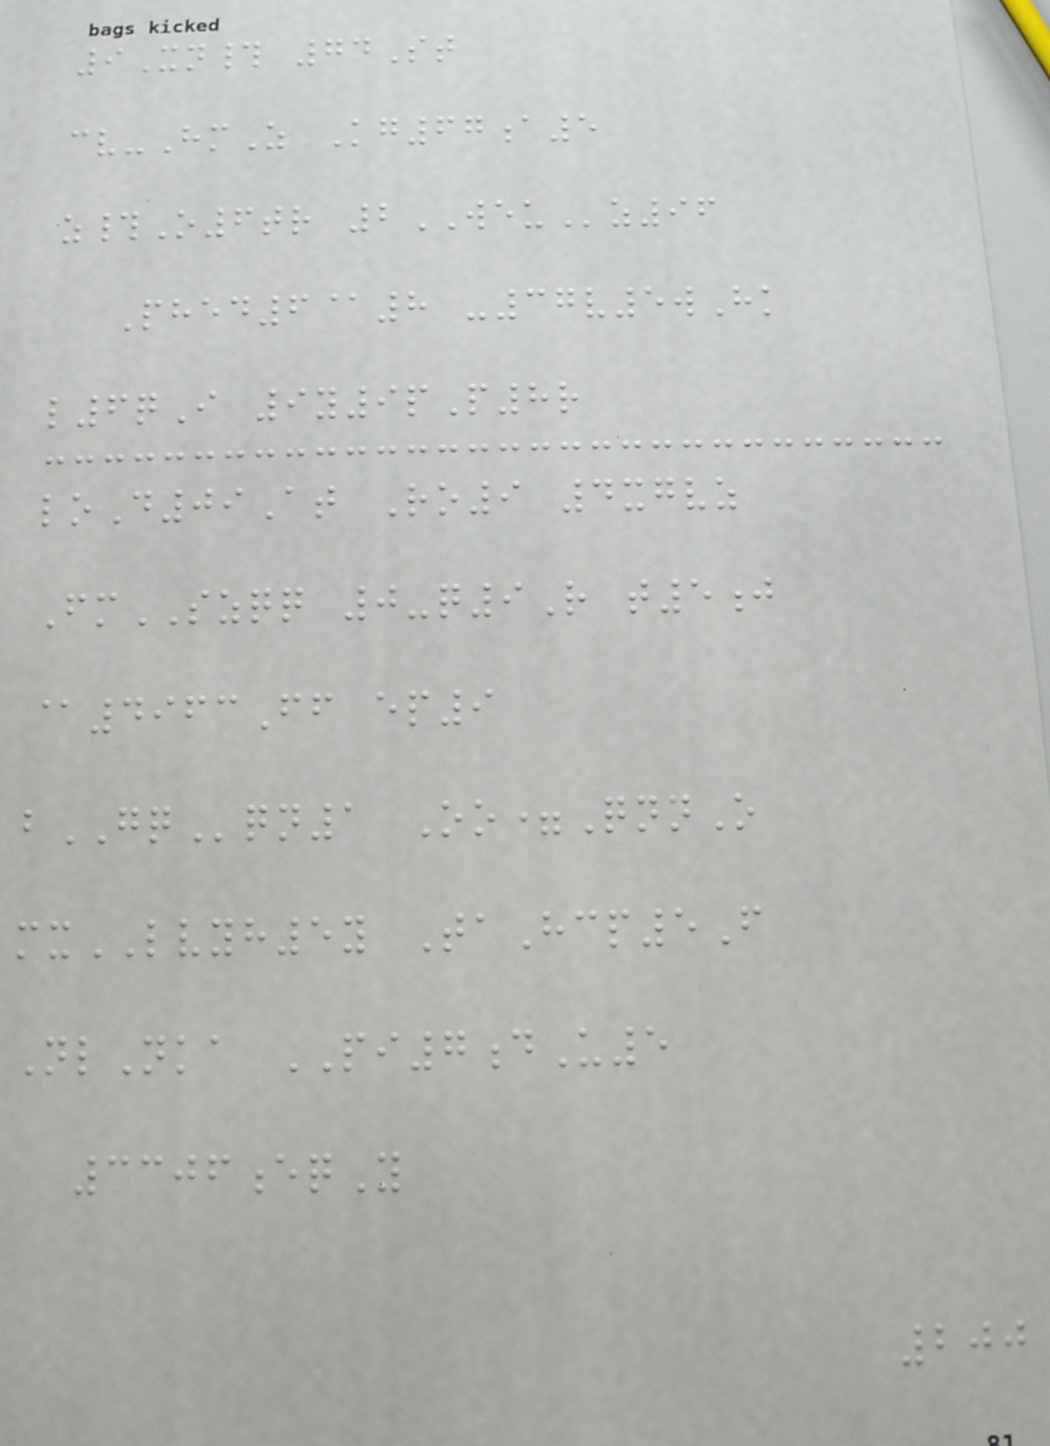9Xn# 74St
cv-HmZ Kg67a5
z#O6tr 2WEUz96
Phed6@8 -37v5wHk
l6qI 9y9pP8r
loD09At Ro9 4xgvz
FmSZQQ 0-q9R t5j
@4963Ff ep9
bGQqn1 Oo=QnnO
mxLVYH5y TaHcp5F
NlNka PI7dU5
3306eqY
200
